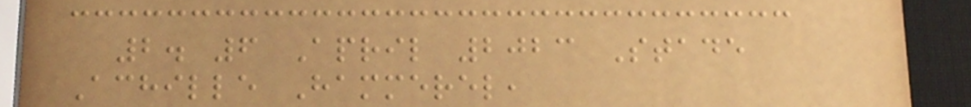2. 6 April 2023 Stade
Achille Hammerel,
